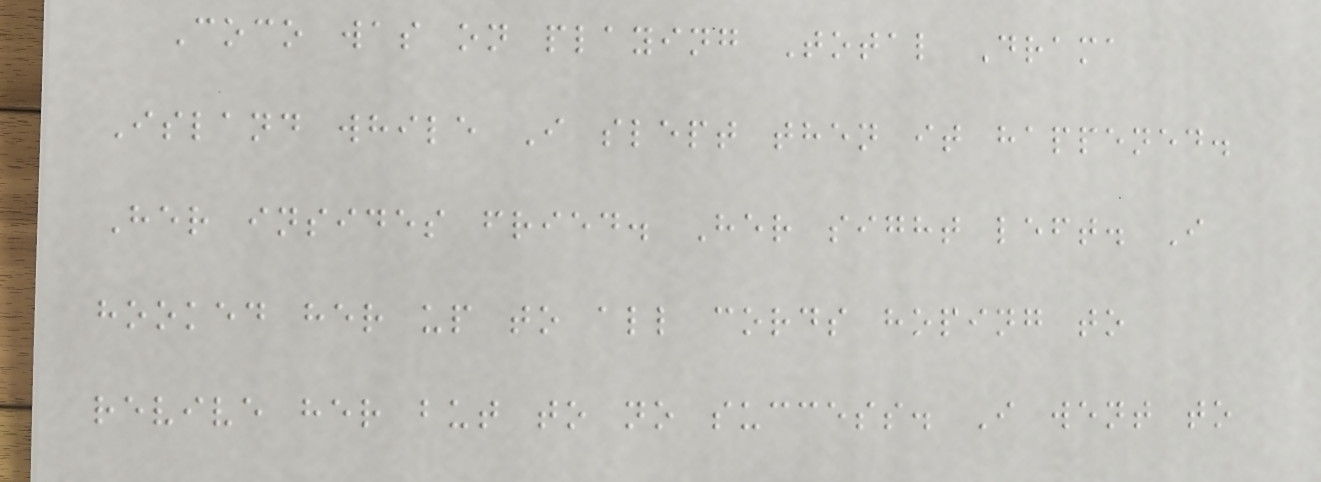Coco was on playing Total Drama
Island while I slept then it happened.
Her insides fried. Her sight left. I
hooked her up to all cords hoping to
revive her but to no success. I went to
